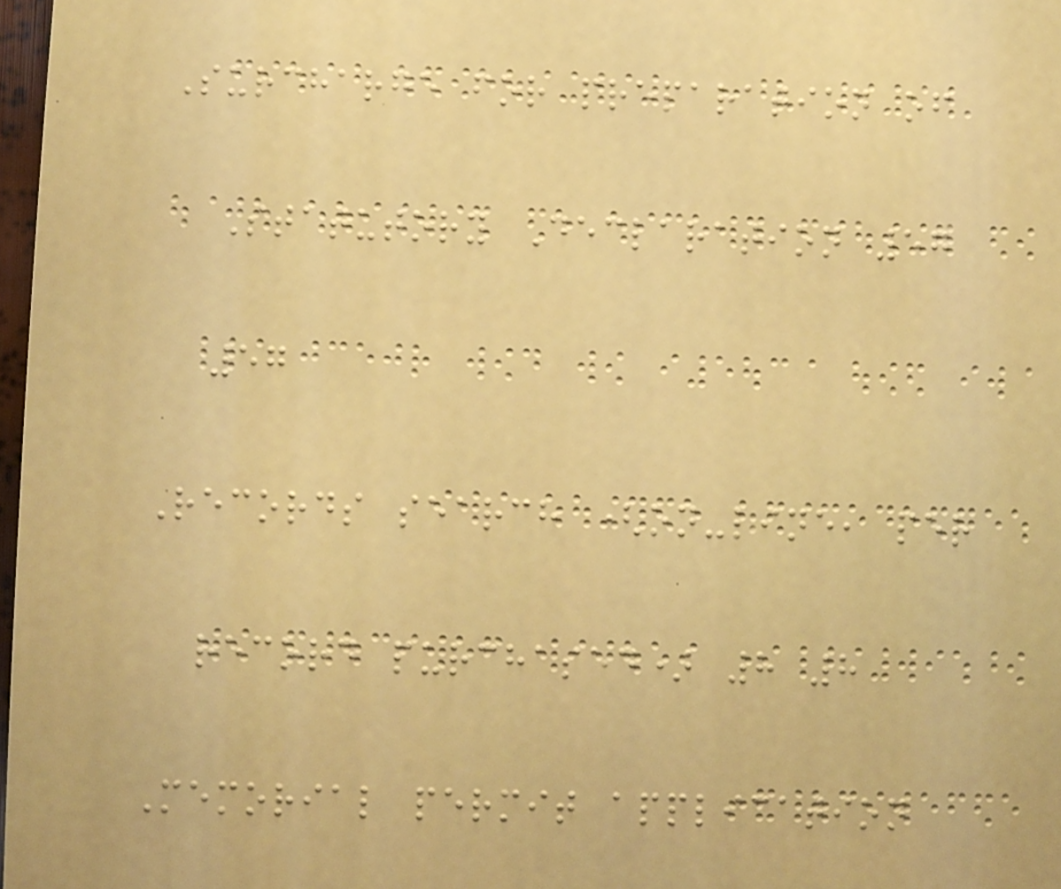Surcharge for preparation of
Statutory Declaration 57
57
Records search (on-line, per
record purchased) 8 8
Memorial permit application
